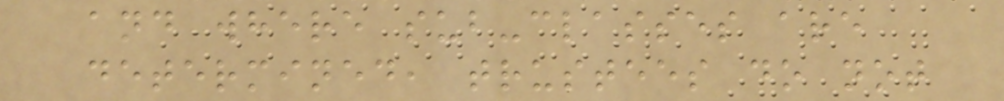and where sub-classes are
determined, trustees do not
